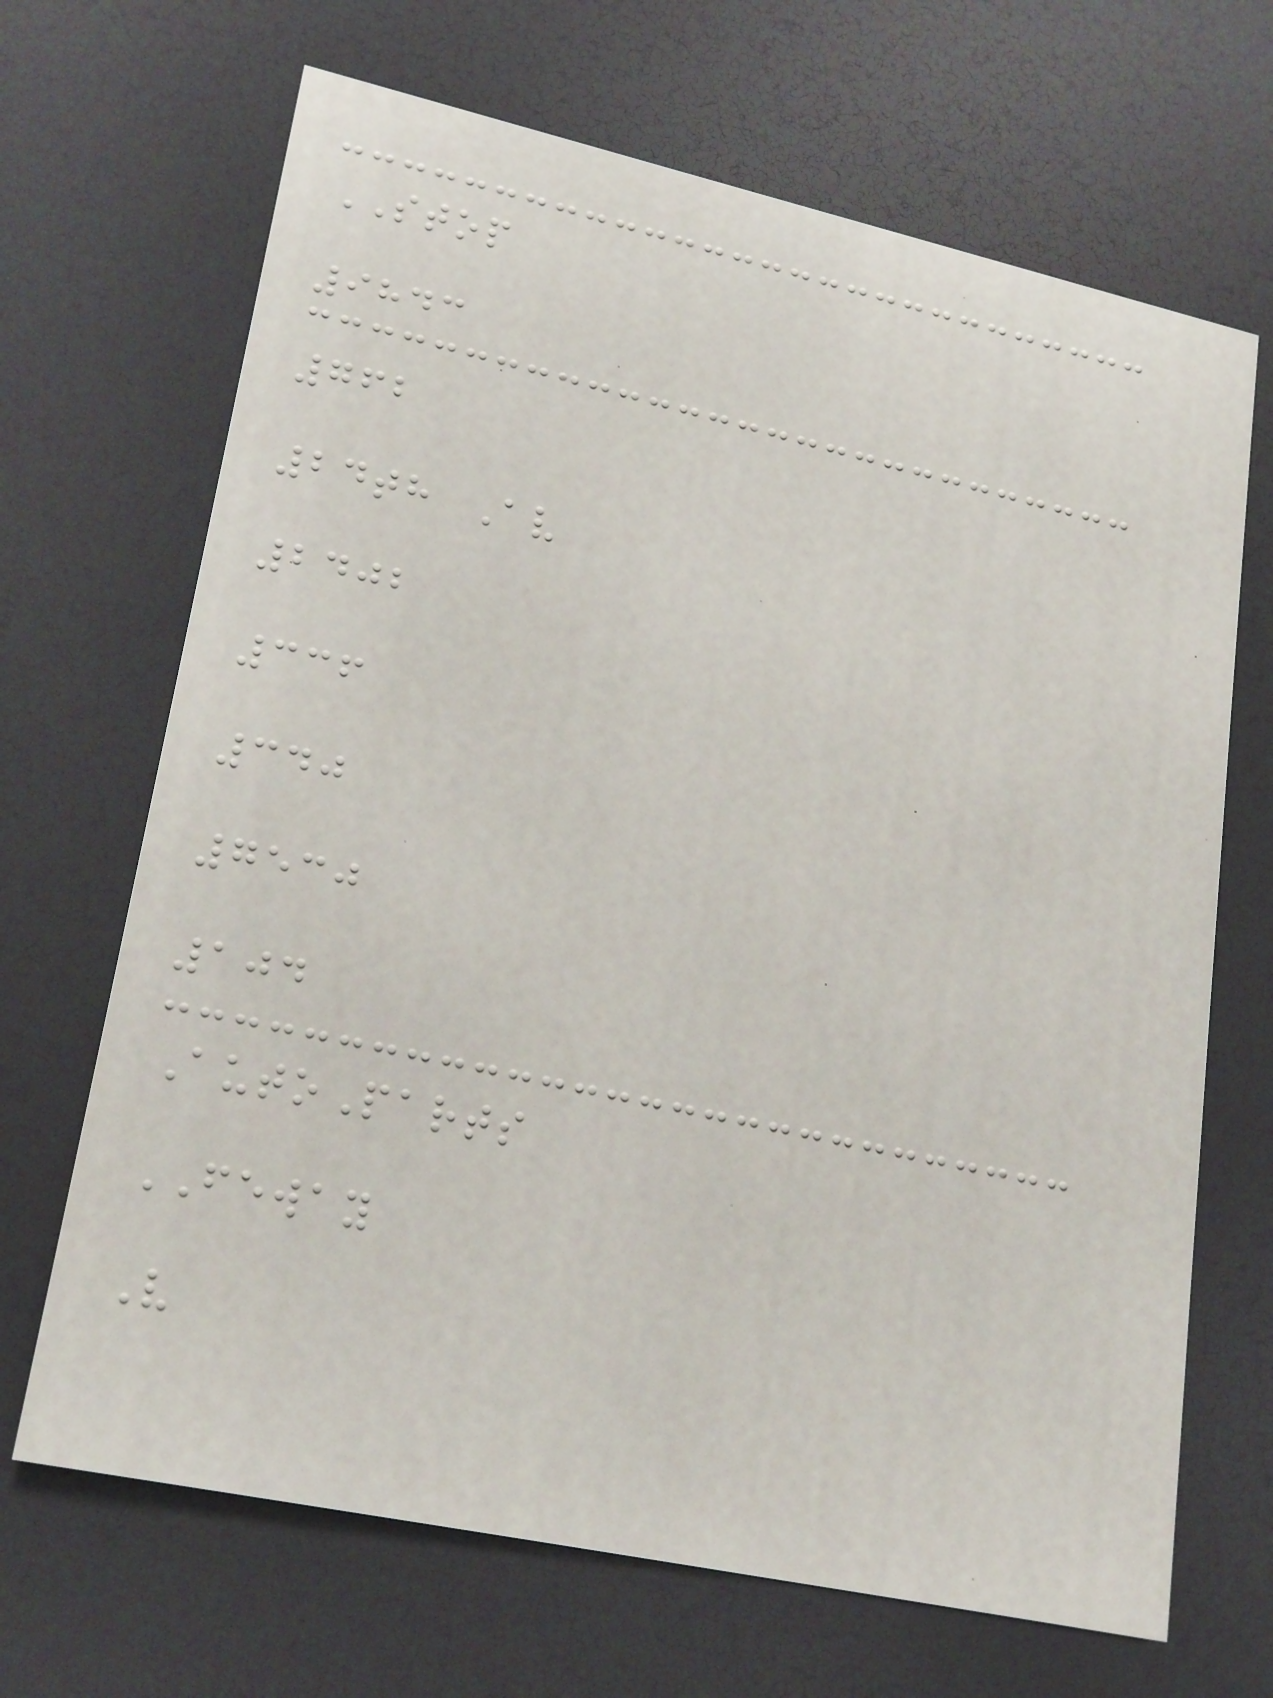STOP
9843
762
24th Av
2402
336
340
7530
104
AutoParts
FEWAY
V
